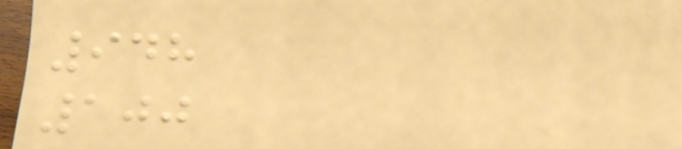948
100
